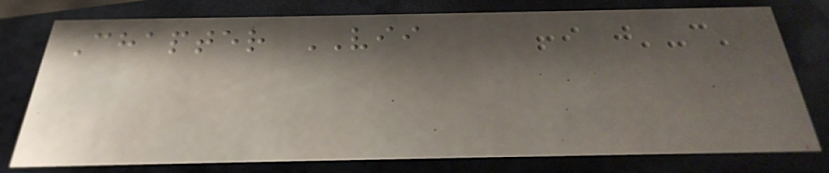Chapter VII
